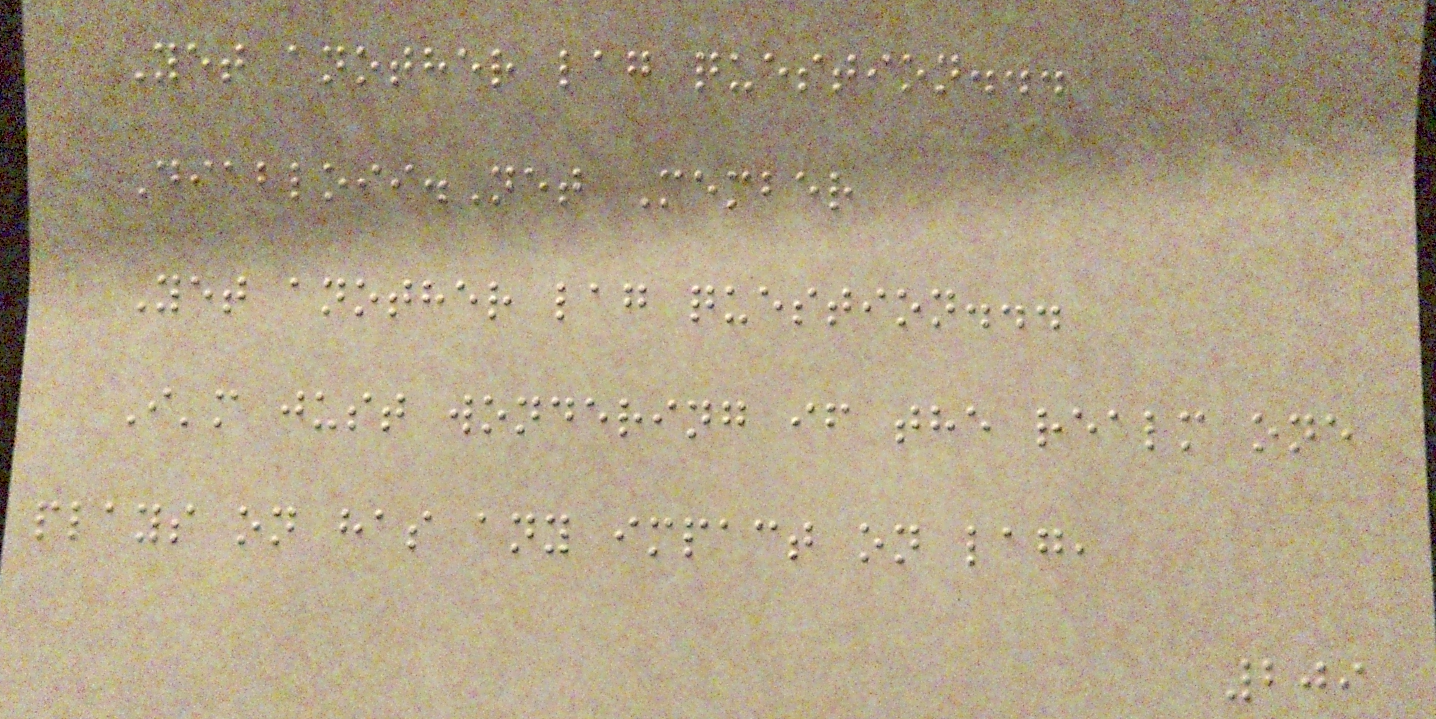Yet another lag question...
Diabloii.Net Member
Yet another lag question...
I'm just wondering if the realm one
plays on has any impact on lag,
209
